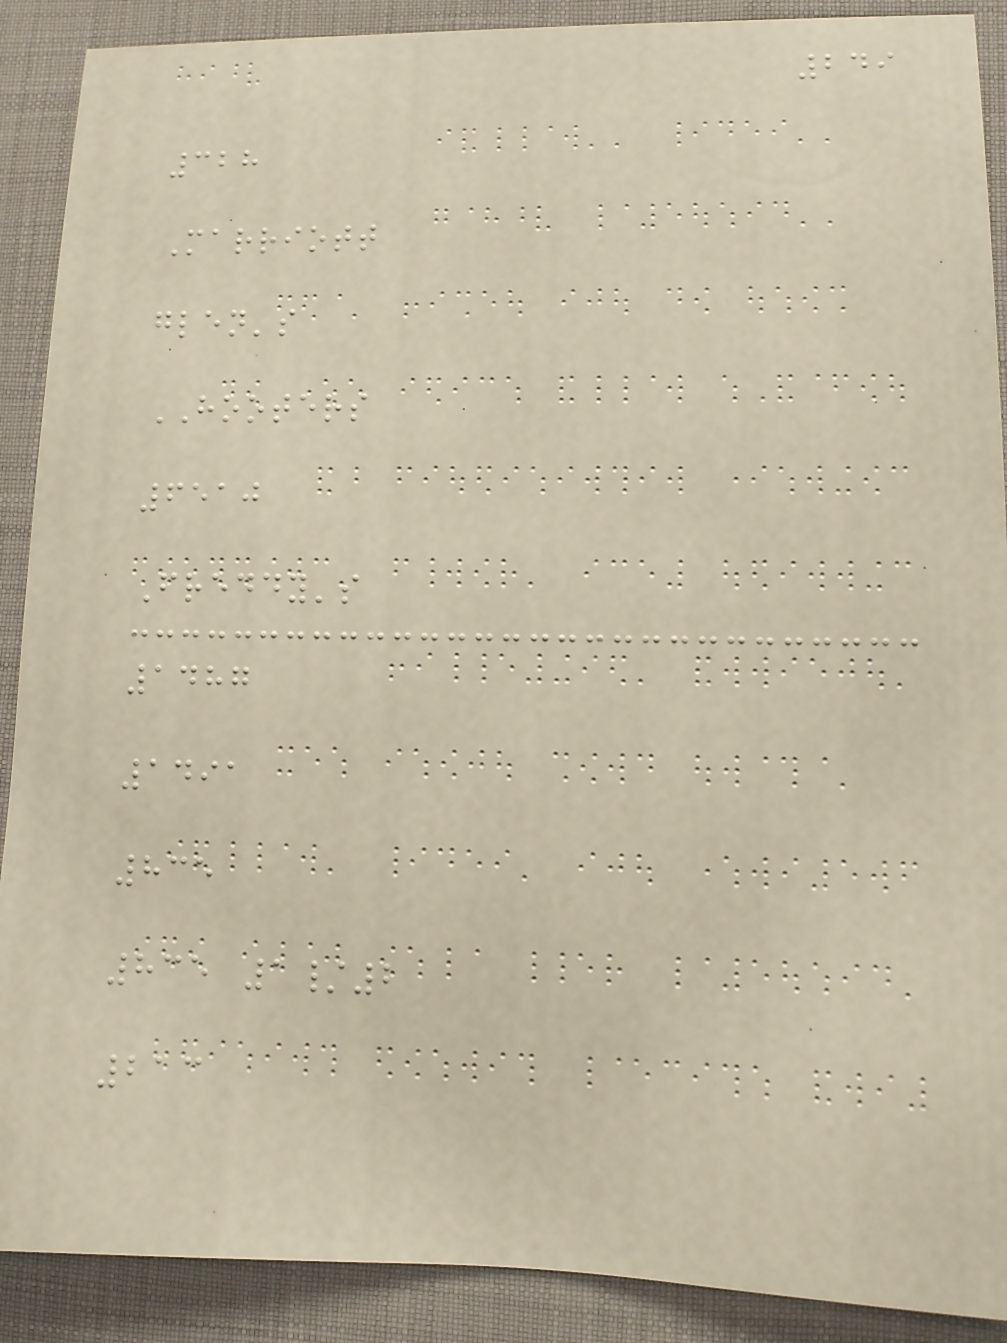249
328
Marriott
glen's
HOOTERS
6510
Freddy's
1487
1491
835
835 1/2
213
